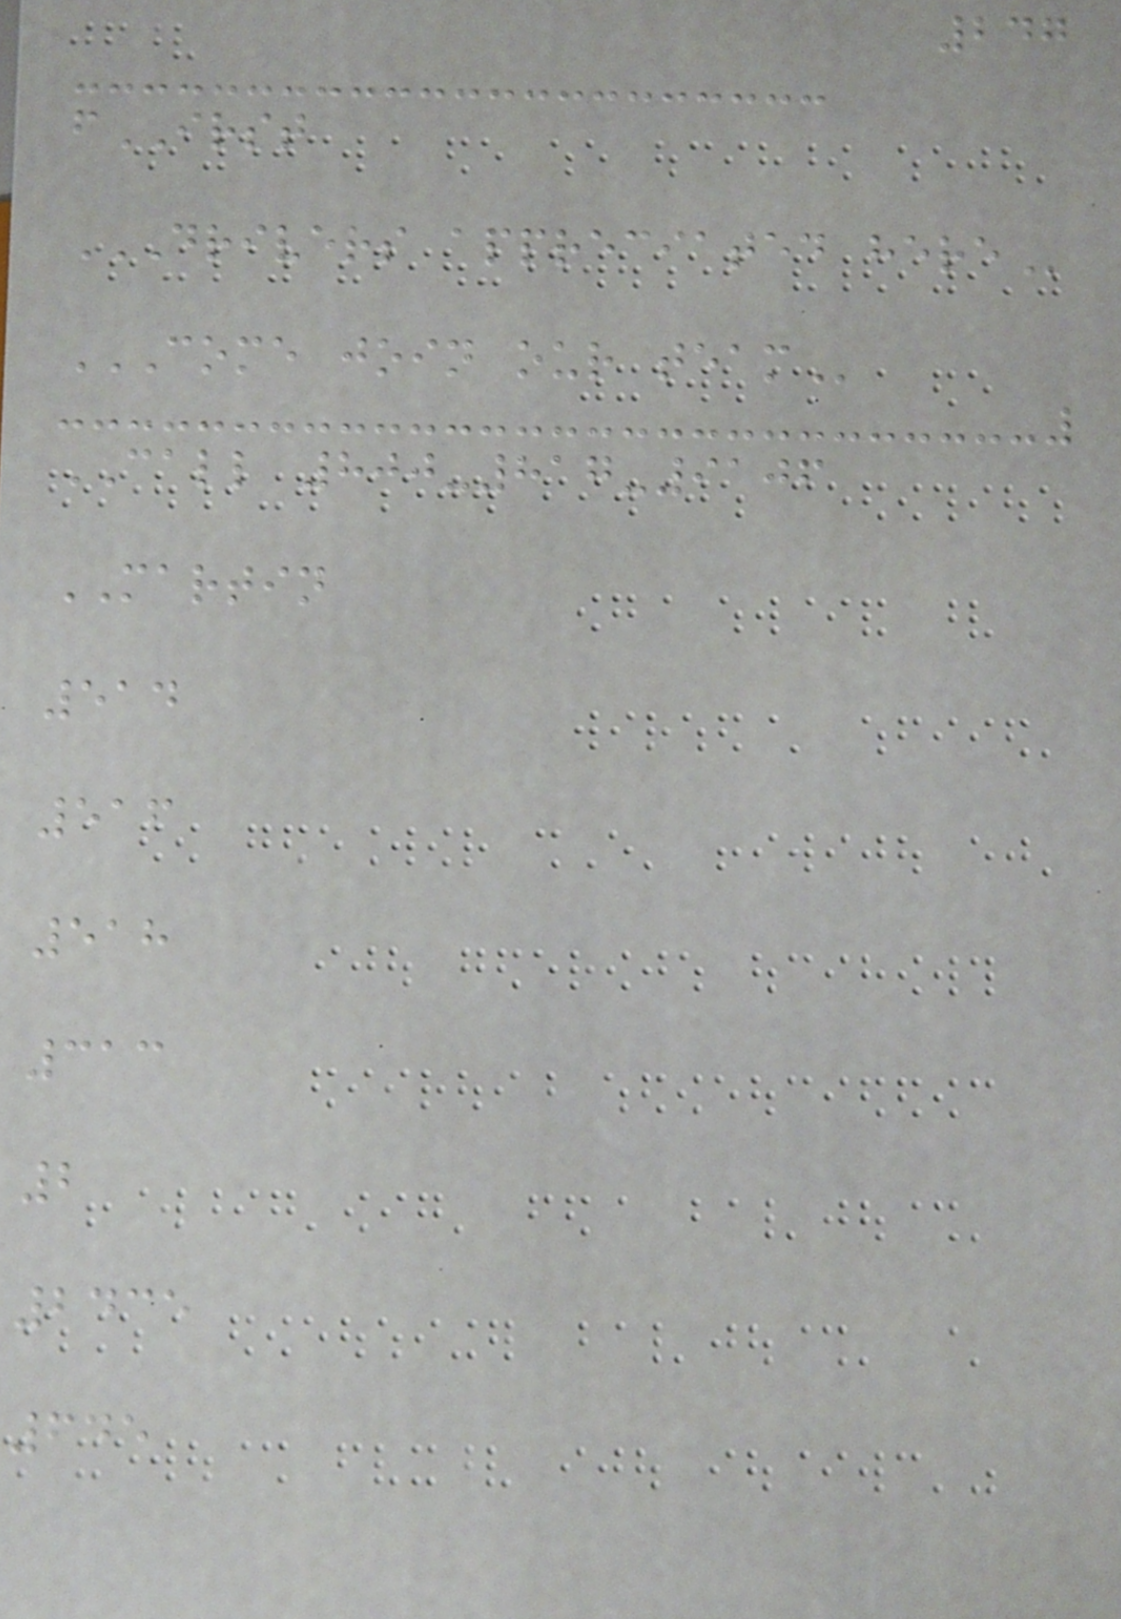247
fIRST
DRIVERS APPRECIATED HERE
COME JOIN OUR TEAM
CALL 800-817-9106
MARTIN
514
516
518
313
2
2435
645
